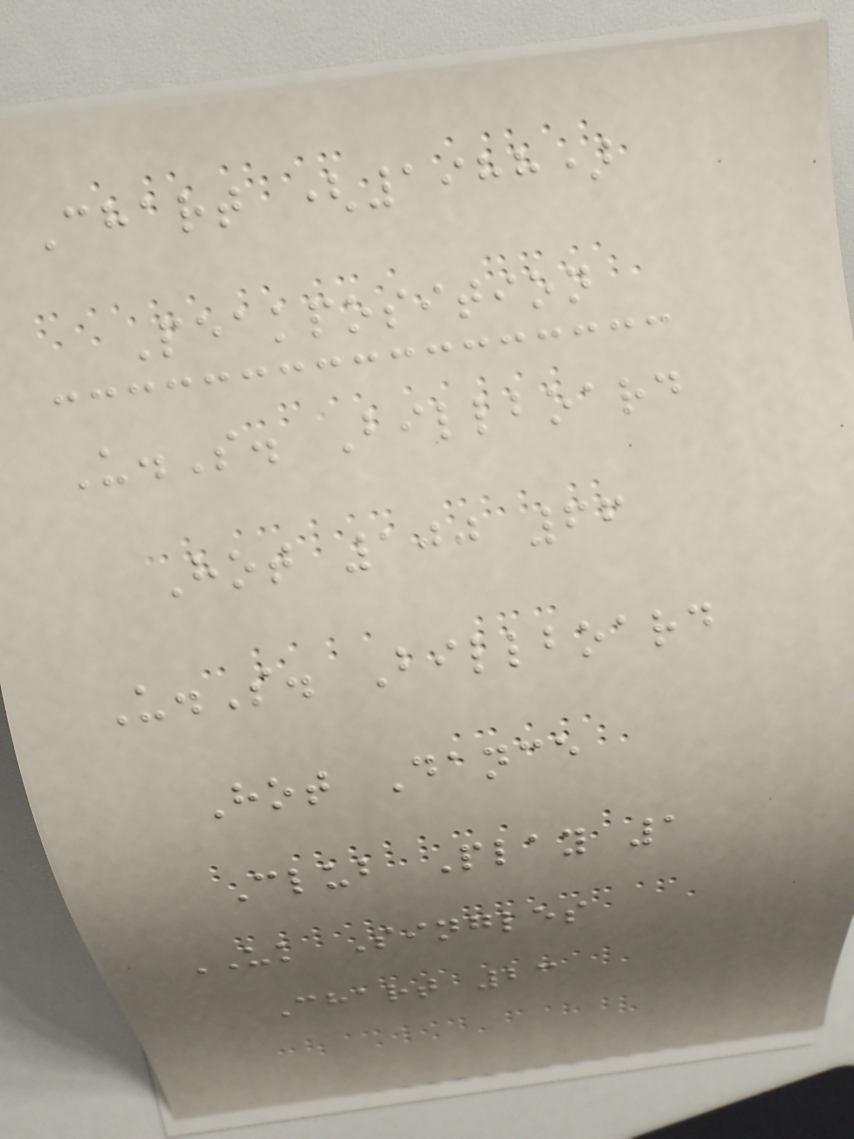Chart (1988)
Peakposition
U.S. Billboard
Hot 100 66
U.S. Billboard
Hot Dance
Club Play 1
UK Singles
Chart 23
